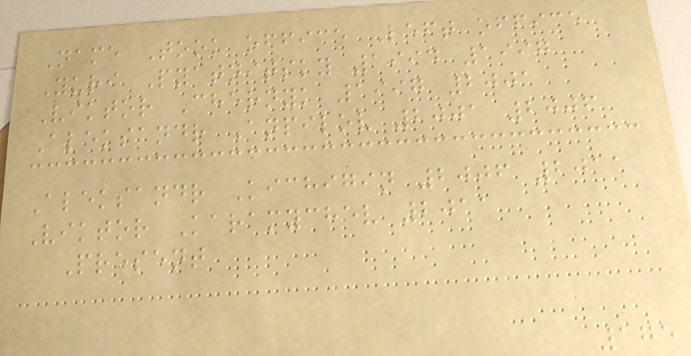Name Took office Left office
Yuri Pyatnitsky 1994 1997
Viktor Chernyk 1997 2001
Aleksandr Anpilov 2001 2006
Aleksandr Kichigin 2006 2011
Viktor Karamychev 2011
Present
175
